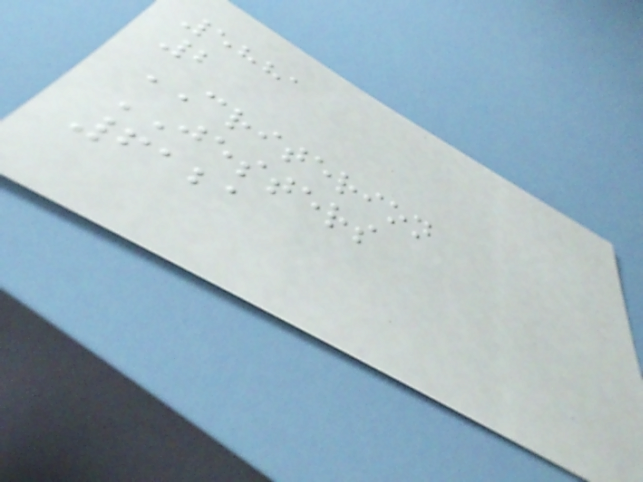5881
2
CRITERION
JESTERS
6121
